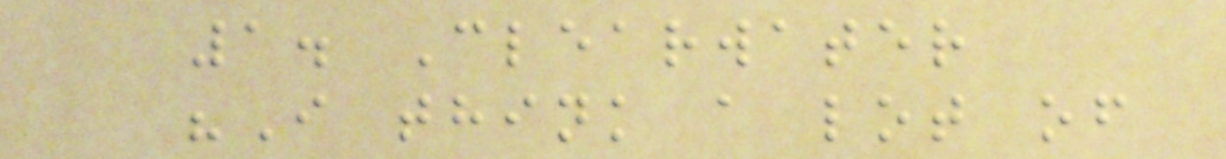1. Clearwater
"I think a lot of
